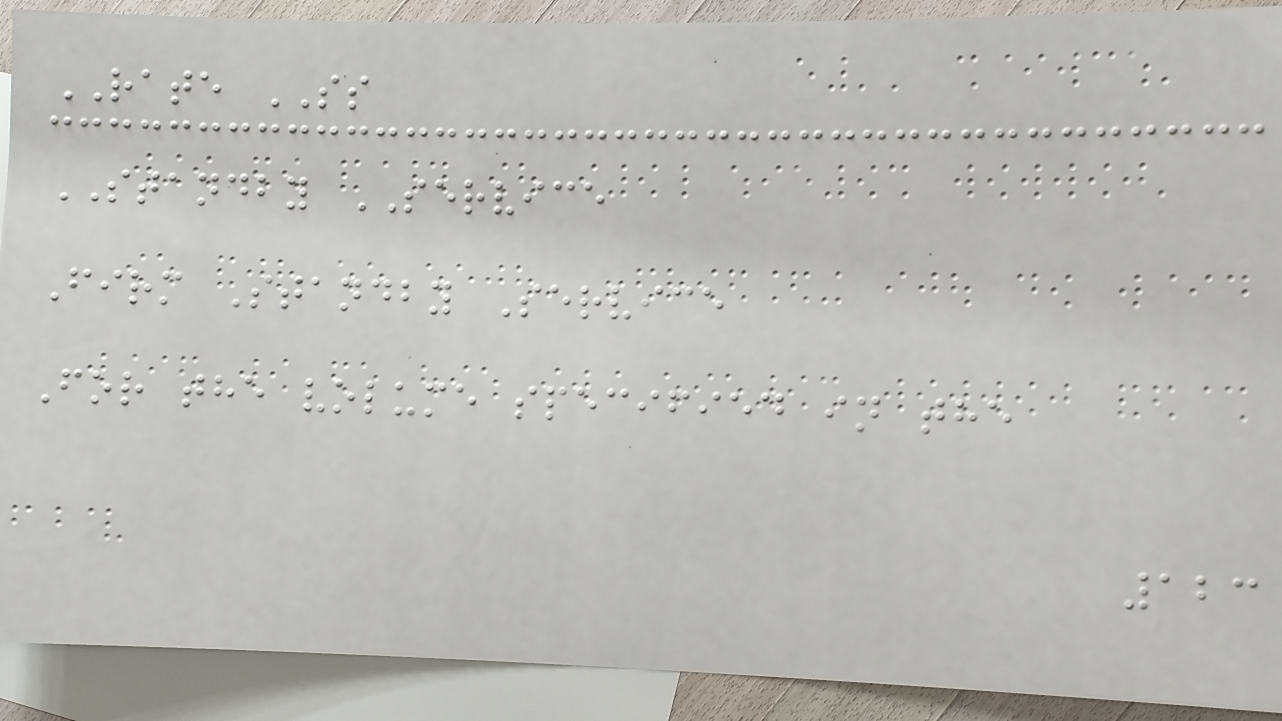RATE SS
STANDBY SERVICE
Firm Standby Service
For the volume specified in the
123
